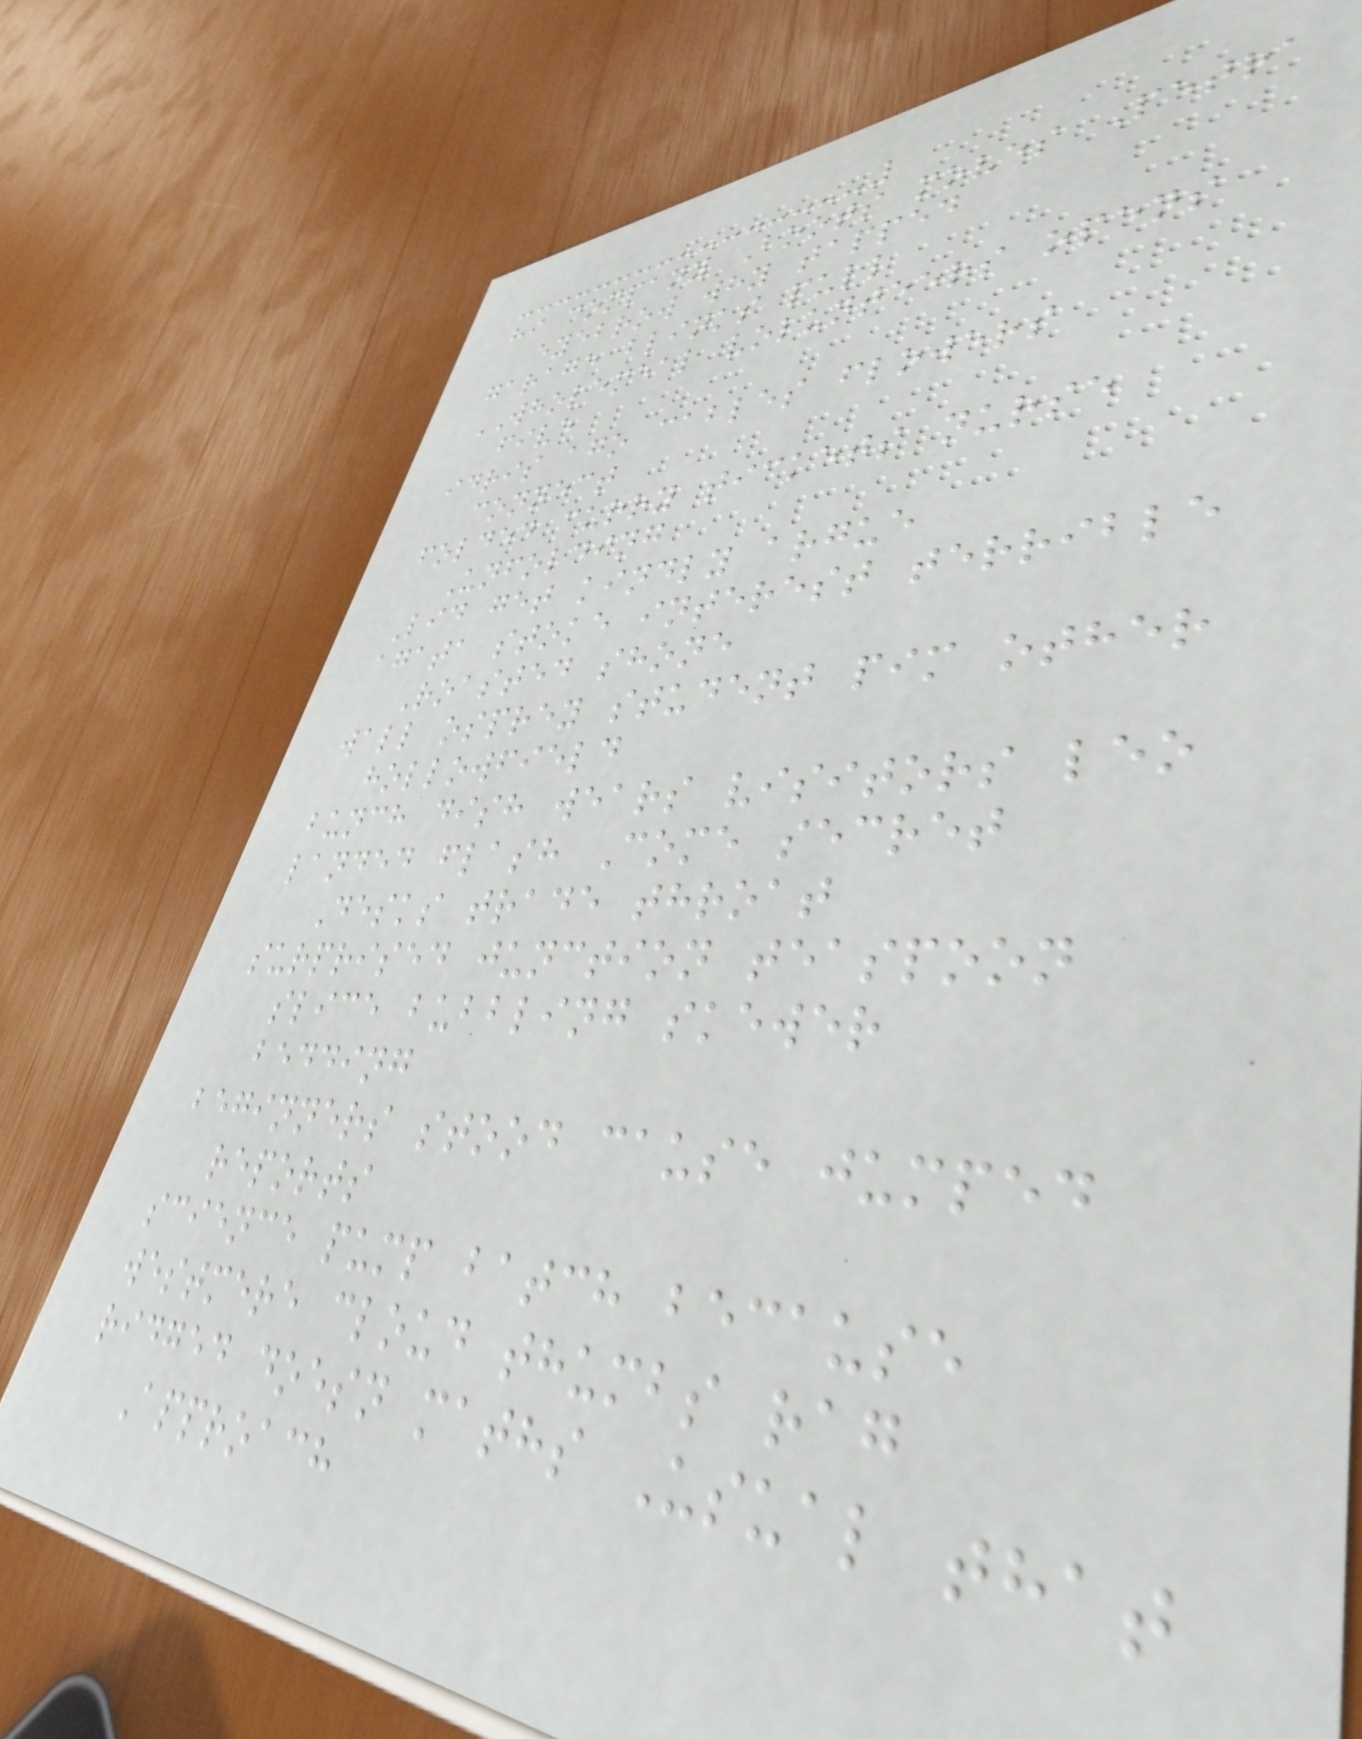hi company Boots moves Petra
eyebrow why tapped
garage blinks pull
WHOLEMEAL volunteers opens
five
idris ago cables flowers
connect
folded curry tickets nurse
Unfolding
Lid get kindly argue
agata stoke interest terrible
Roasted shone
wall osprey student pim other
hollowfield
bunch dish wears visitors leo
landed flash Come secret
Desks trade throat
surprised junction teaspoon
slice bubbling skewer
bedding
beginners stood cause jumped
reports
science pump batch because
westmere cloud thumbs rag
ridged doesn maths Usual that
Approach
